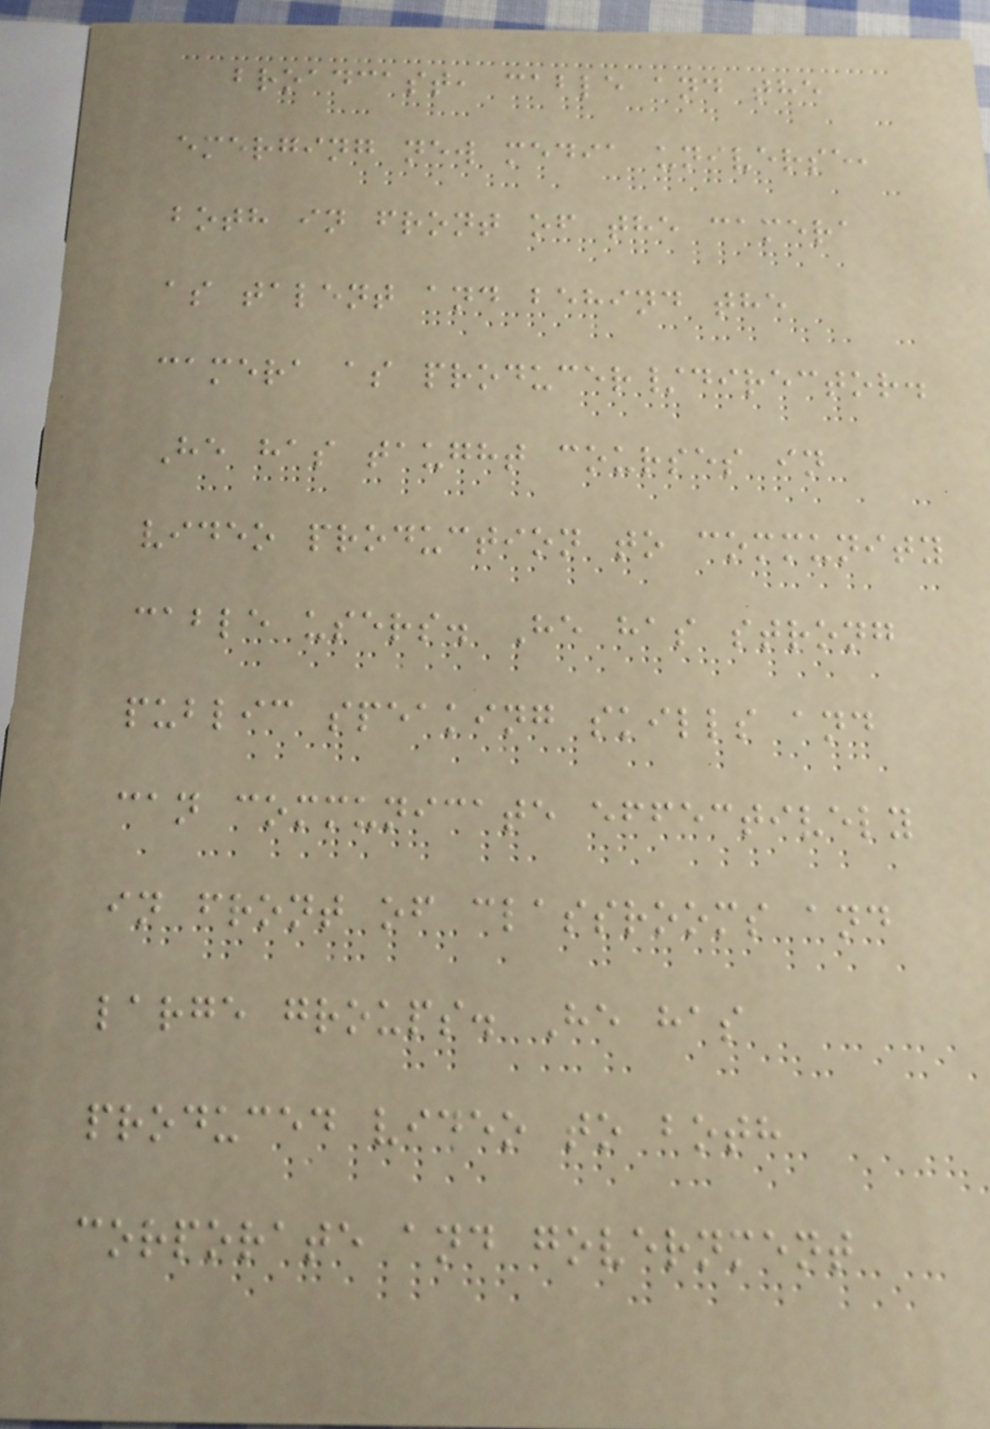broadcast, cable and the
emerging new media universe,
both in front of the camera
as talent and behind the
camera as producer/director.
He has taught courses in
video production to community
cable users. He has strong
public speaking skills and
can communicate effectively
in front of classrooms and
large groups. He has
produced video to both
corporate and government
